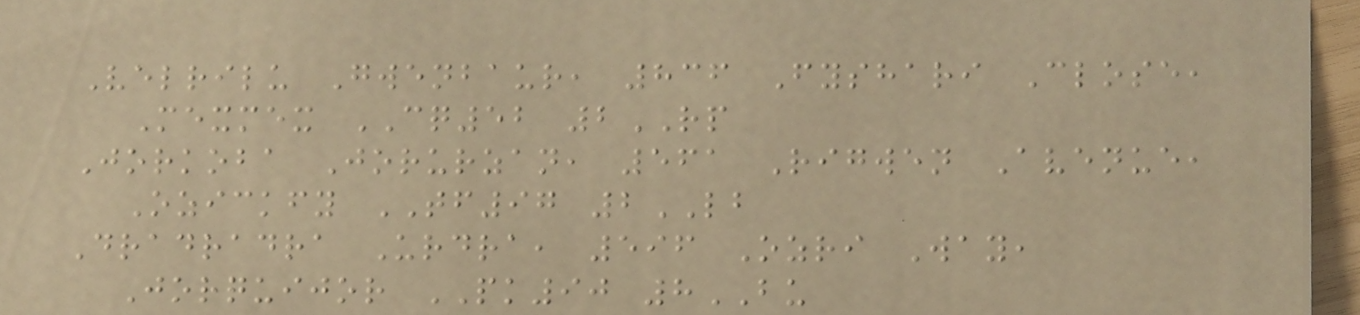Velrilu Gwenbaur, 836 Fyshari Close,
Mexmex CQ52 2RP
Jorkoba Jorurzan, 561 Rigwen Avenue,
Ozickfy TF97 2LB
Dradradra Urdra, 596 Ozri Way,
Jorquijor PK90 8BU
